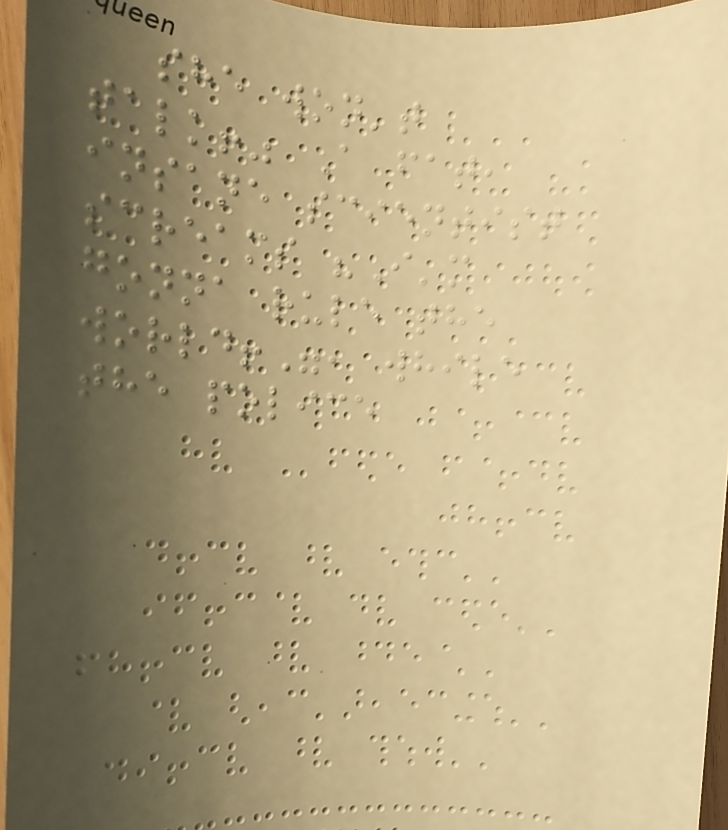she won't
talk!" A fat,
insane scientist
screams "I'm
gonna rule the
world!", while
the police
